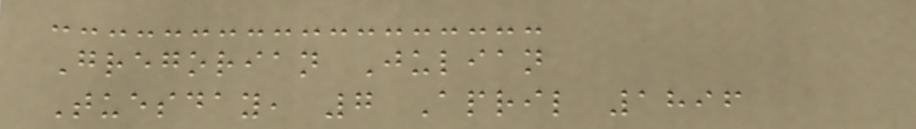Gregorian Julian
Tuesday, 7 April 1896
